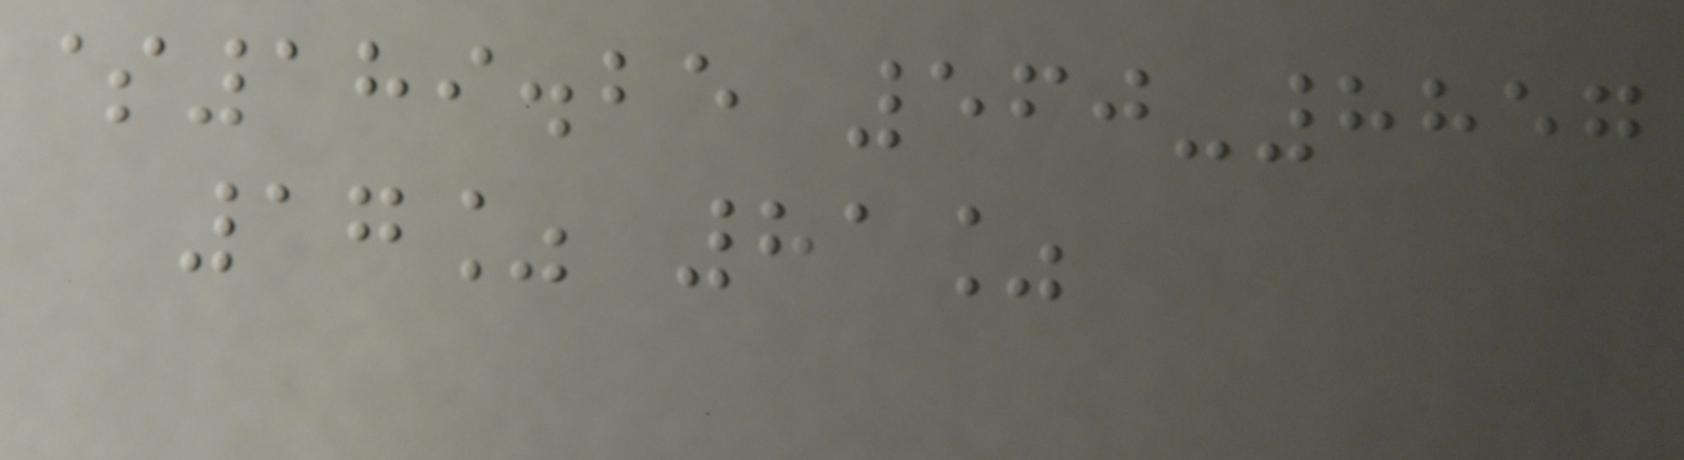$189.25 560-8857
17% 81%
